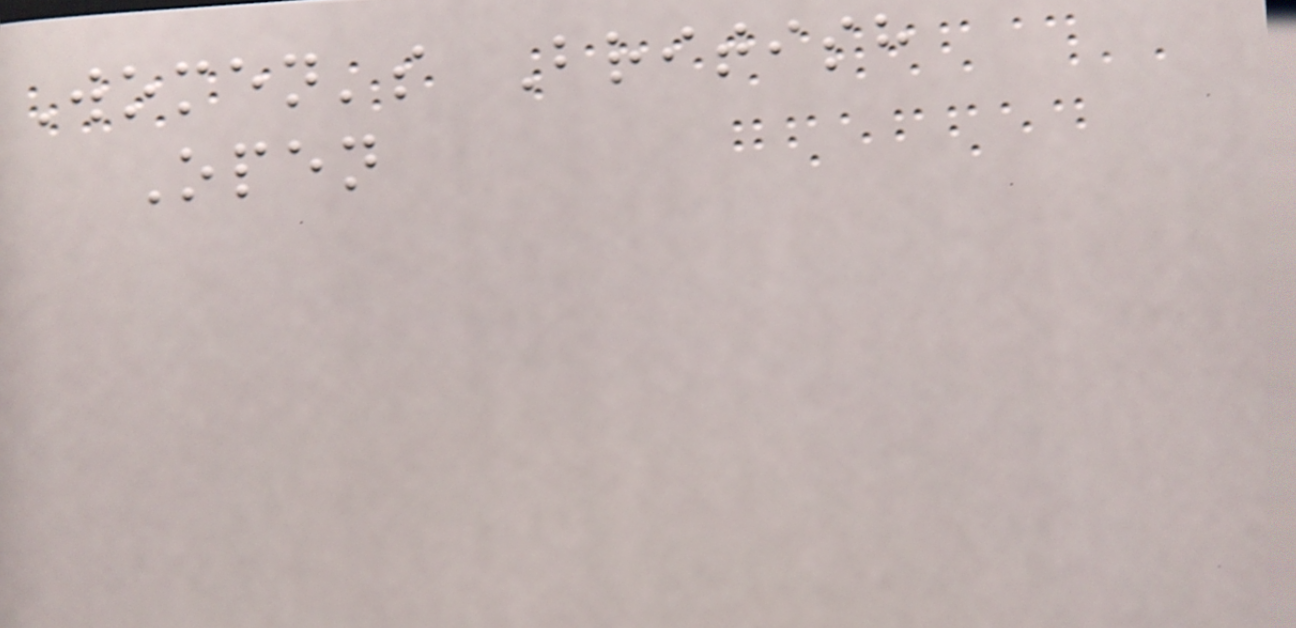Women's British
Open
